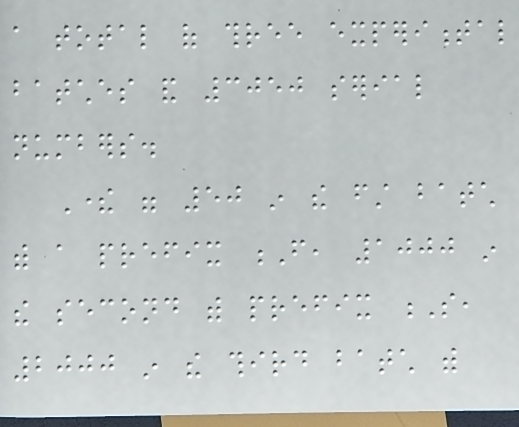a total of three experimental
batches and 3050 serial
numbers.
There were 50 in the first batch
with a prefix F, 1000 in
the second with prefix S,
2000 in the third batch with
